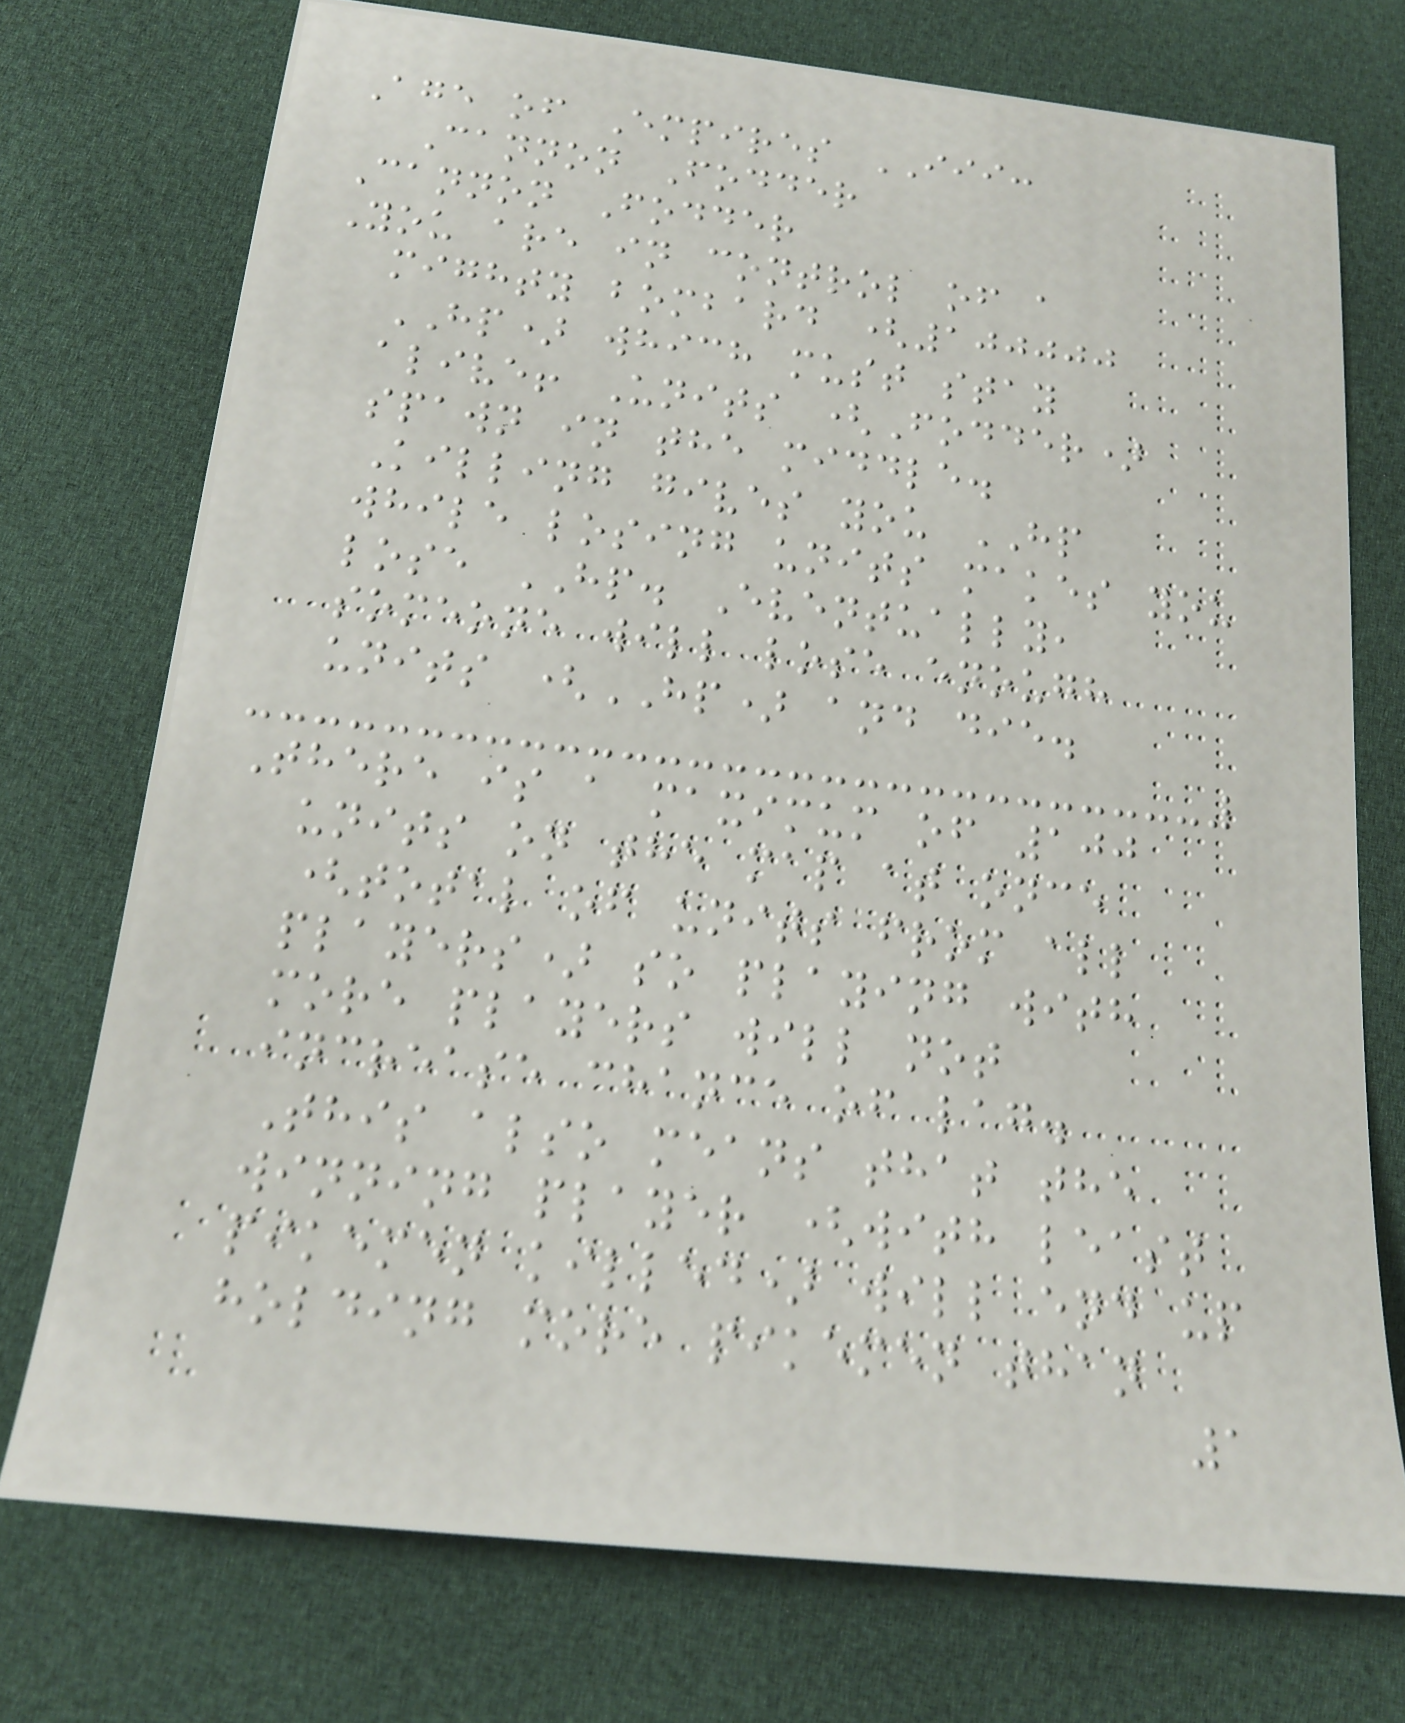Age of Empires III:
Cannon Fodder
Cannon Fodder
You are in control of a
mighty bombard (100000
HP) which must stay
alive! Units (Fodder)
spawn in the middle.
Killing gives you HP
while losing units makes you
lose HP. Eventually,
someone will lose enough
units (HP) and die.
There is a maximum of 100
units on the map at once
(total of units from all
players) so playing with
more players will not
increase chance of lag.
This also means that the
winning player (with least
pikemen killed) will end up
holding more pikemen than
1
